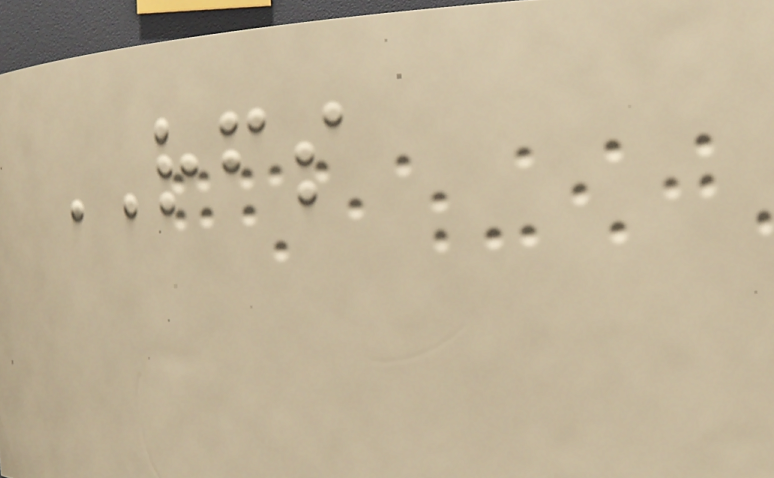RFS
